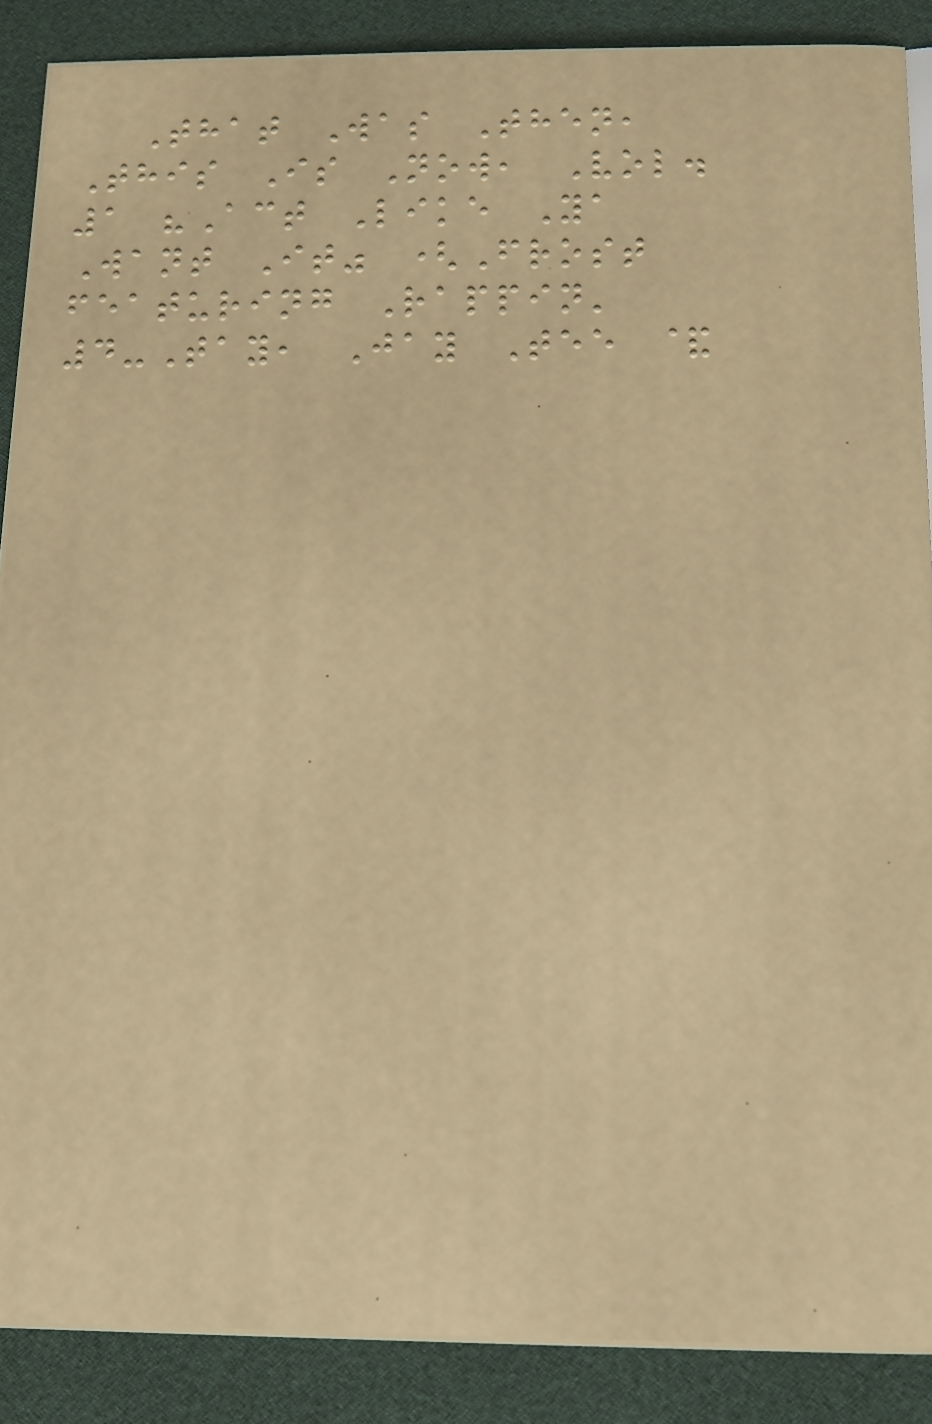That Was Then,
This Is Now, Vol.
1 "Act Like Ya
Want It" (Frost
featuring Rappin'
4-Tay, Jay Tee &
